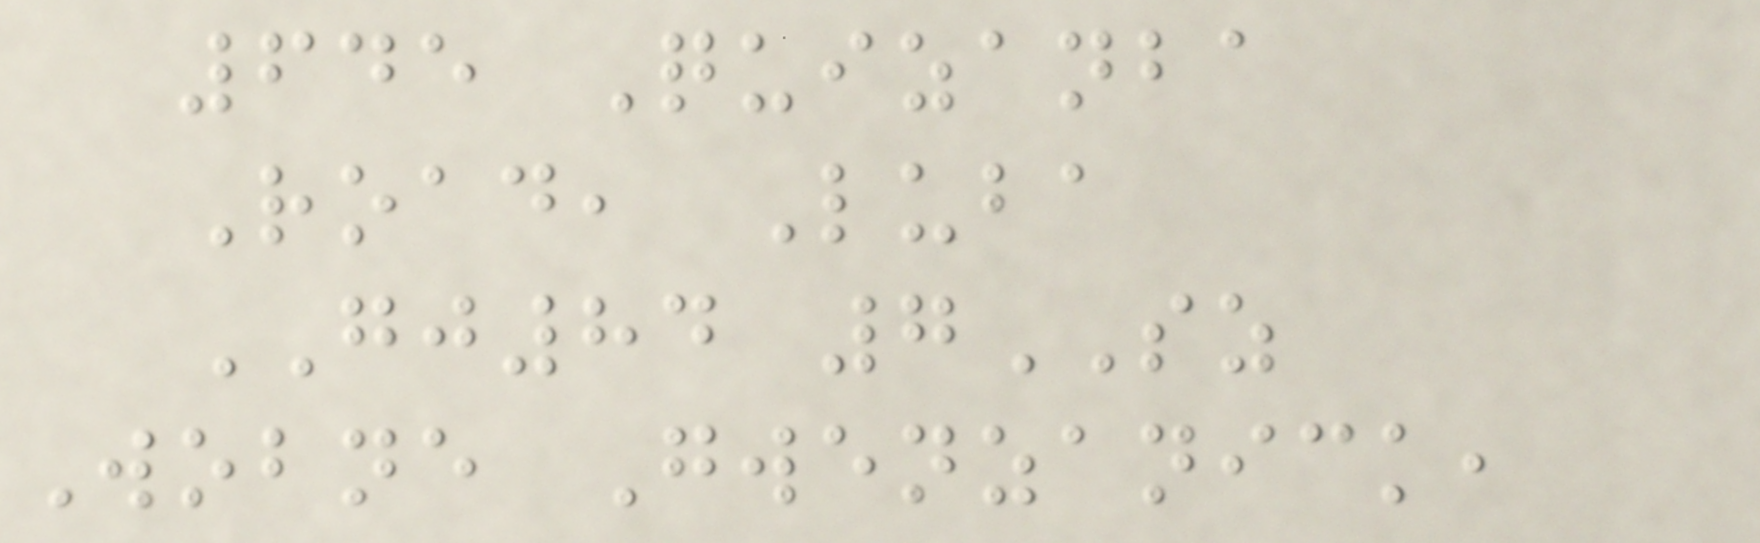645 Quizanba
Road, Luba
GJ84 7SZ
Wobne Gwenzanick,
